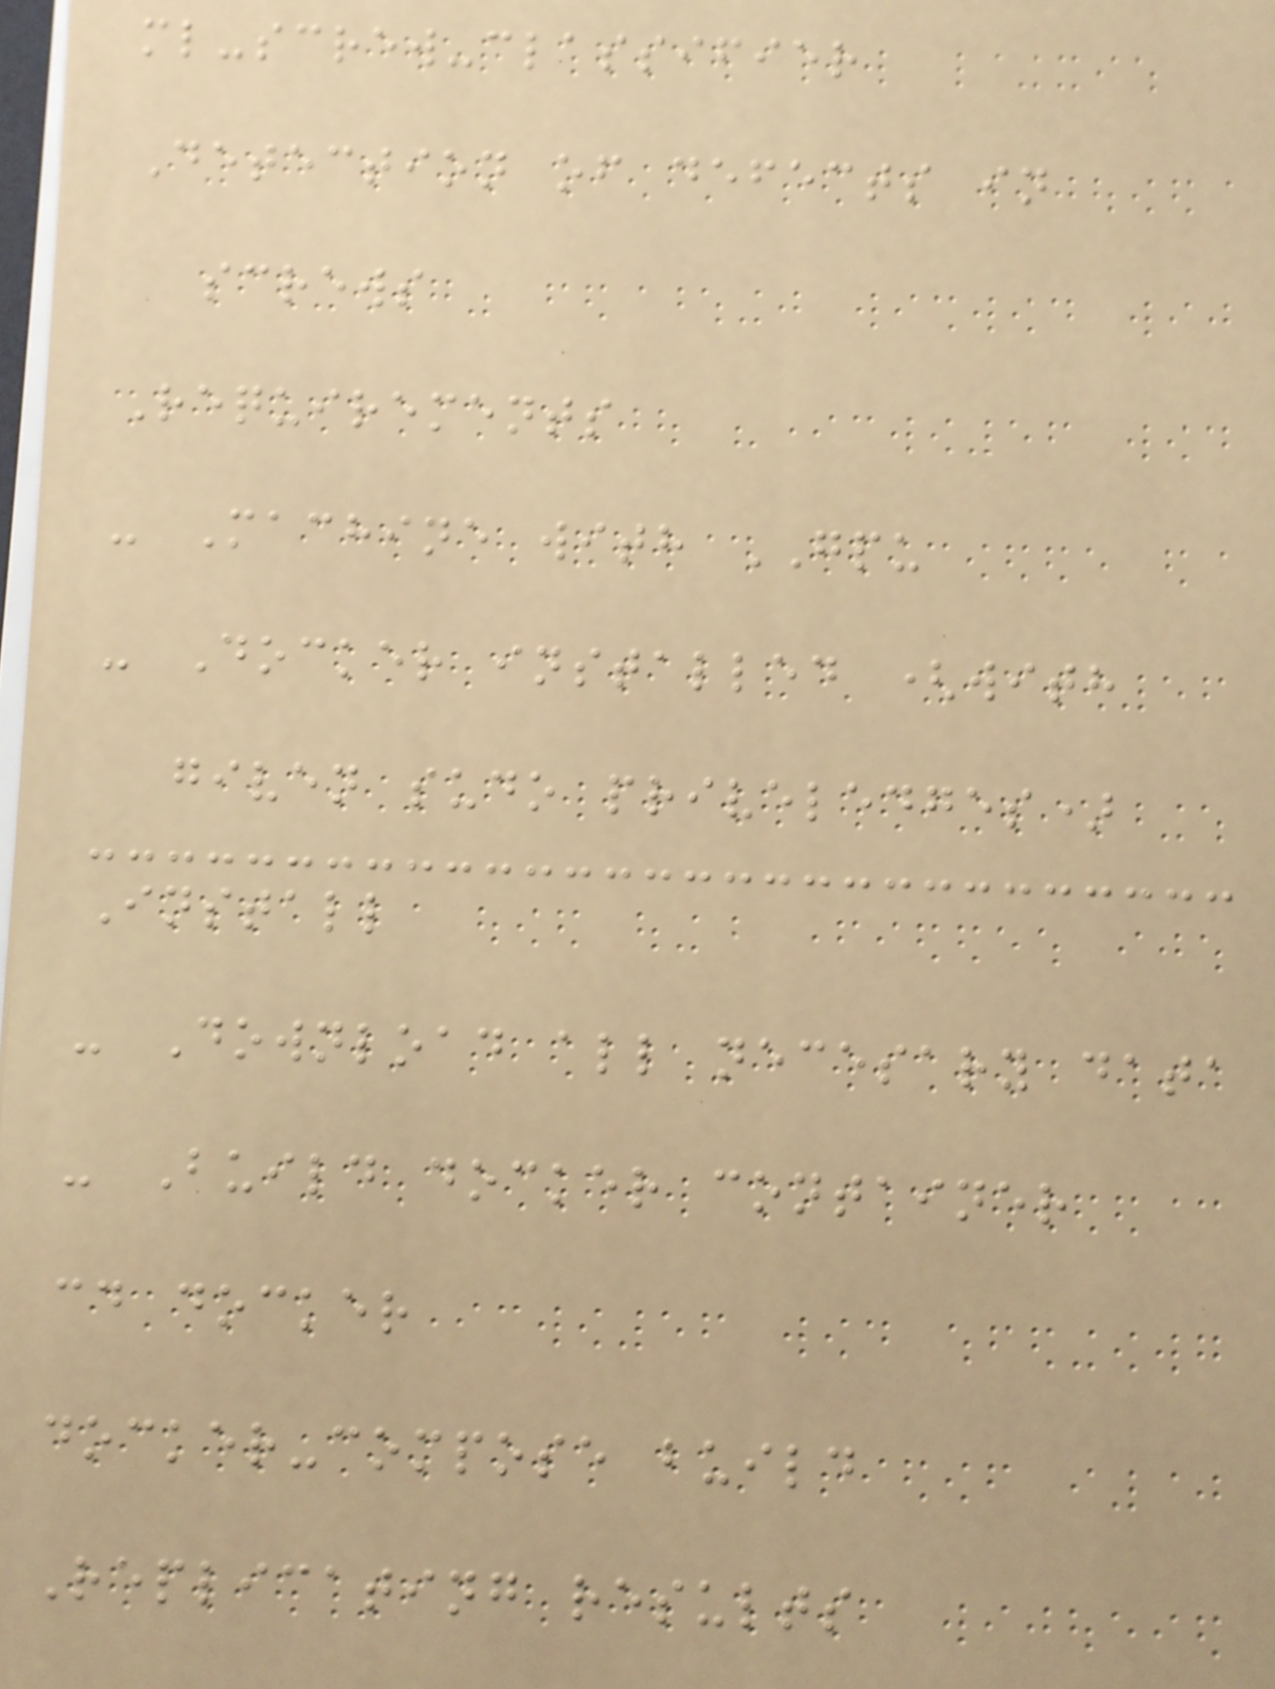ml-screw-classifier
Detection of defects in
screws
Requirements
- Machine with GPU
- Docker installed (with
given sudo priveledges)
Install
- Download all necesary data
- Build docker container
cd docker
docker-compose build
Replicating results
